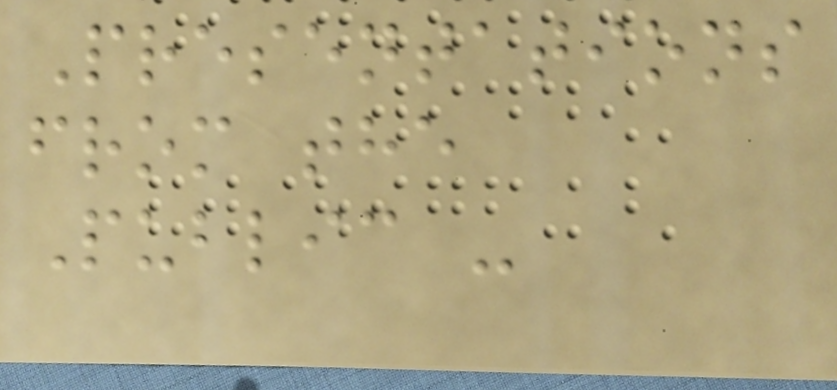Presentations
from the
Public -
